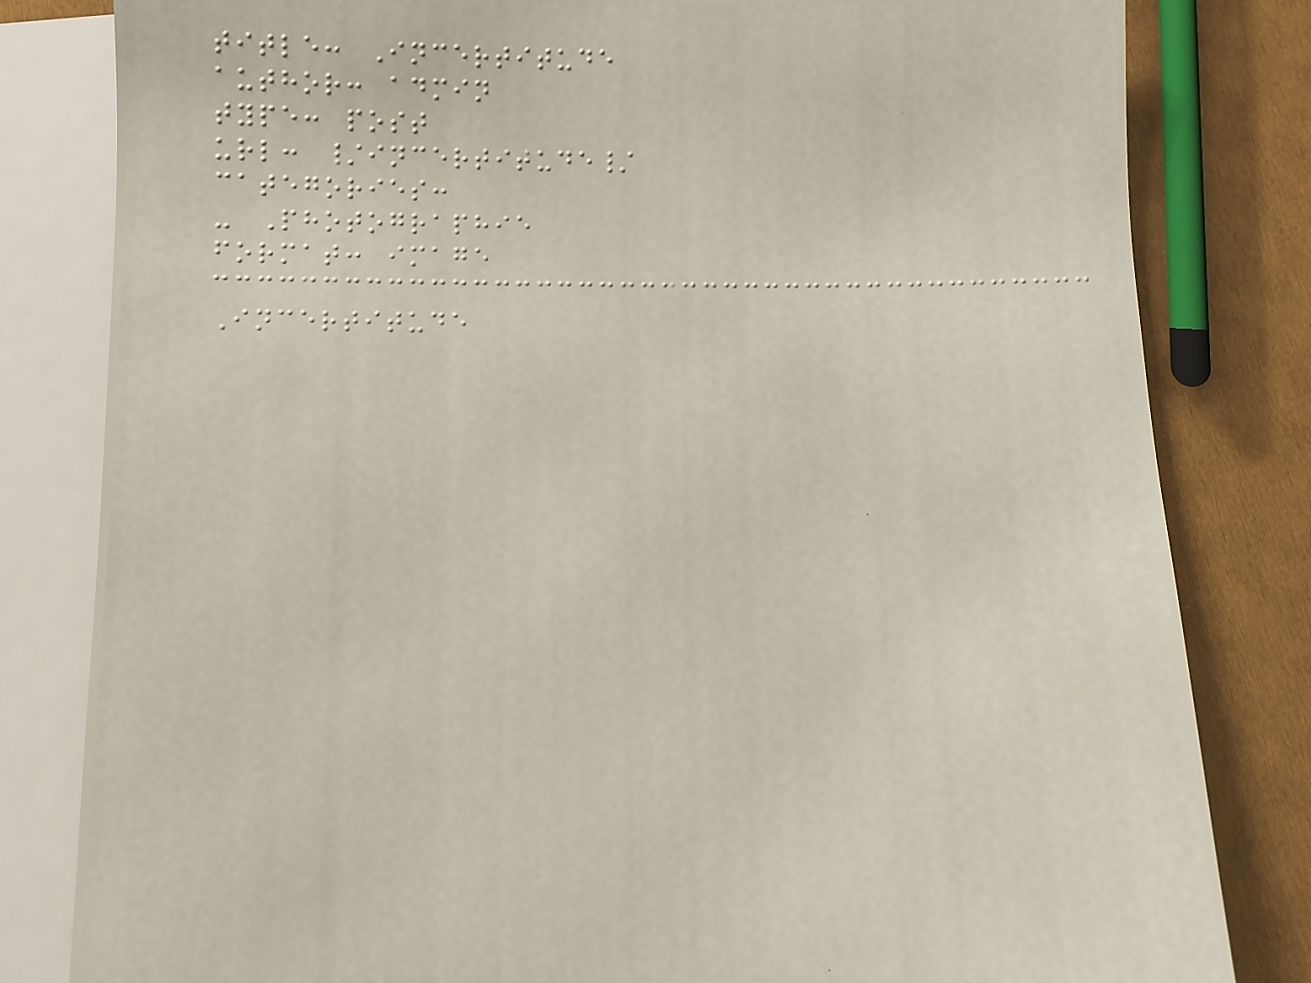title: Incertitude
author: admin
type: post
url: /incertitude/
categories:
- Photographie
format: image
Incertitude
